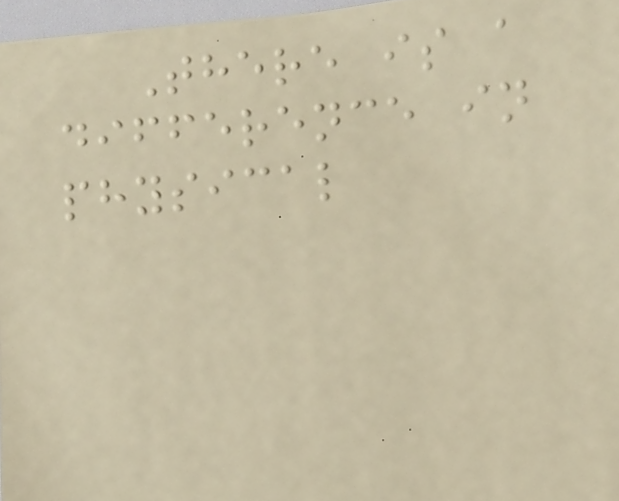There is a
difference in
physical
